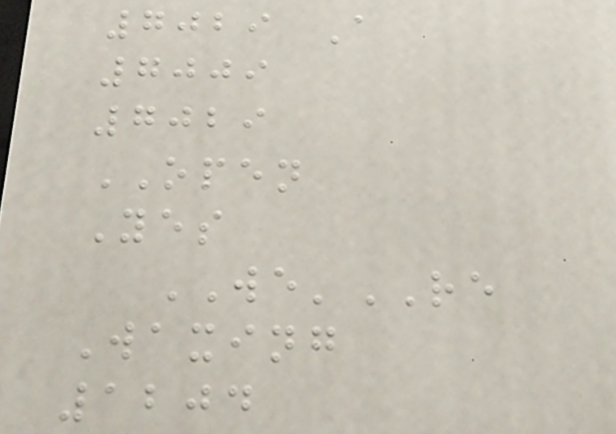7029 A
7009
7029
OPEN
Yes
WE'RE
Waxing
1204
